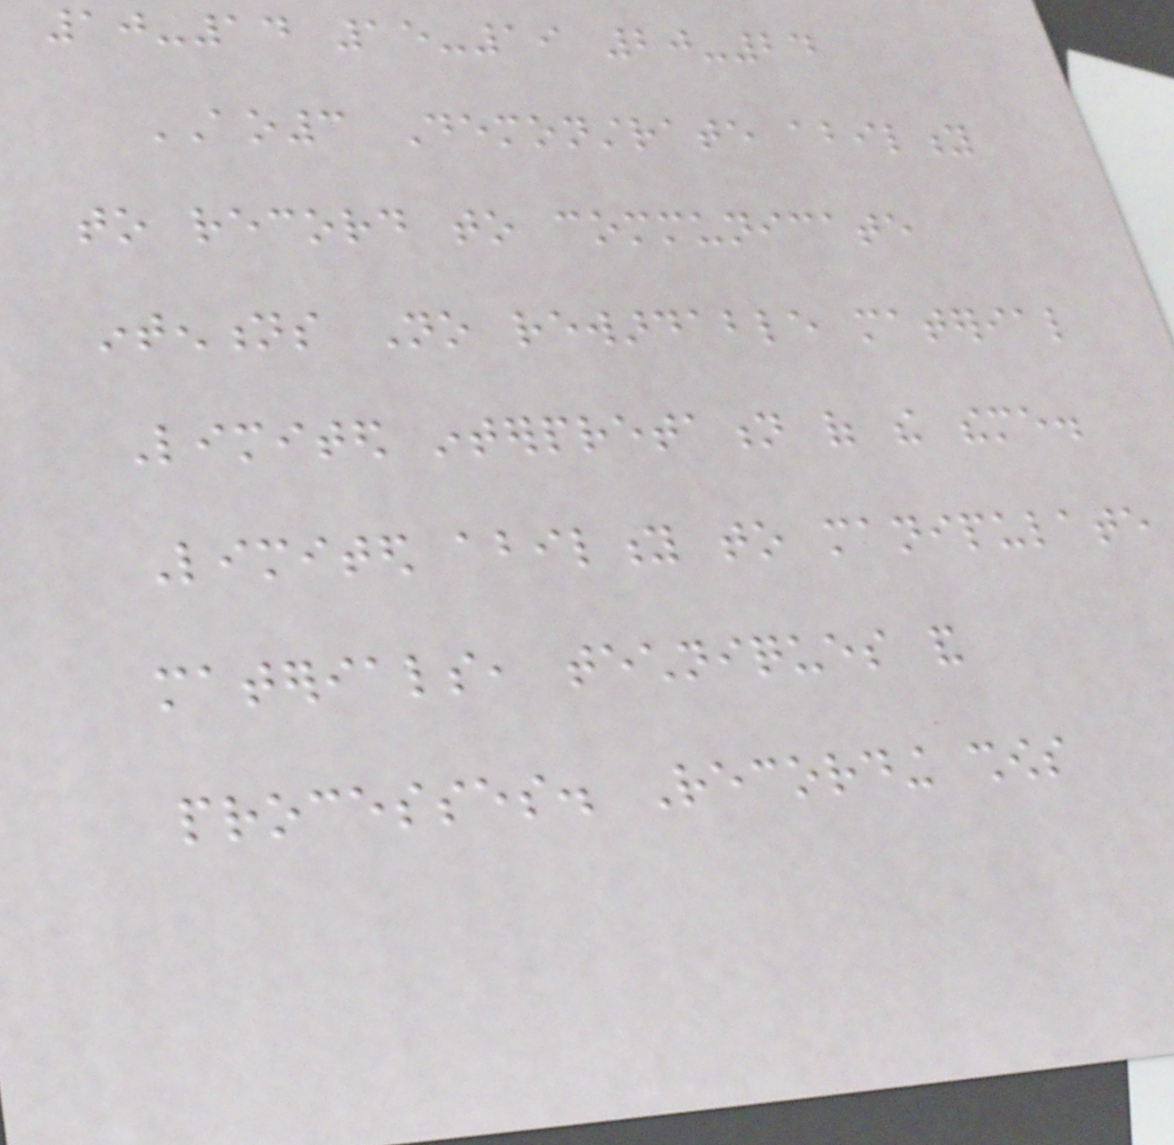10-14 15-19 20-24
AO3 Demonstrate ability
to record to communicate
intentions No rewardable material
Limited interpretation of the theme.
Limited ability to manipulate
materials, techniques and
processes. Recording shows
